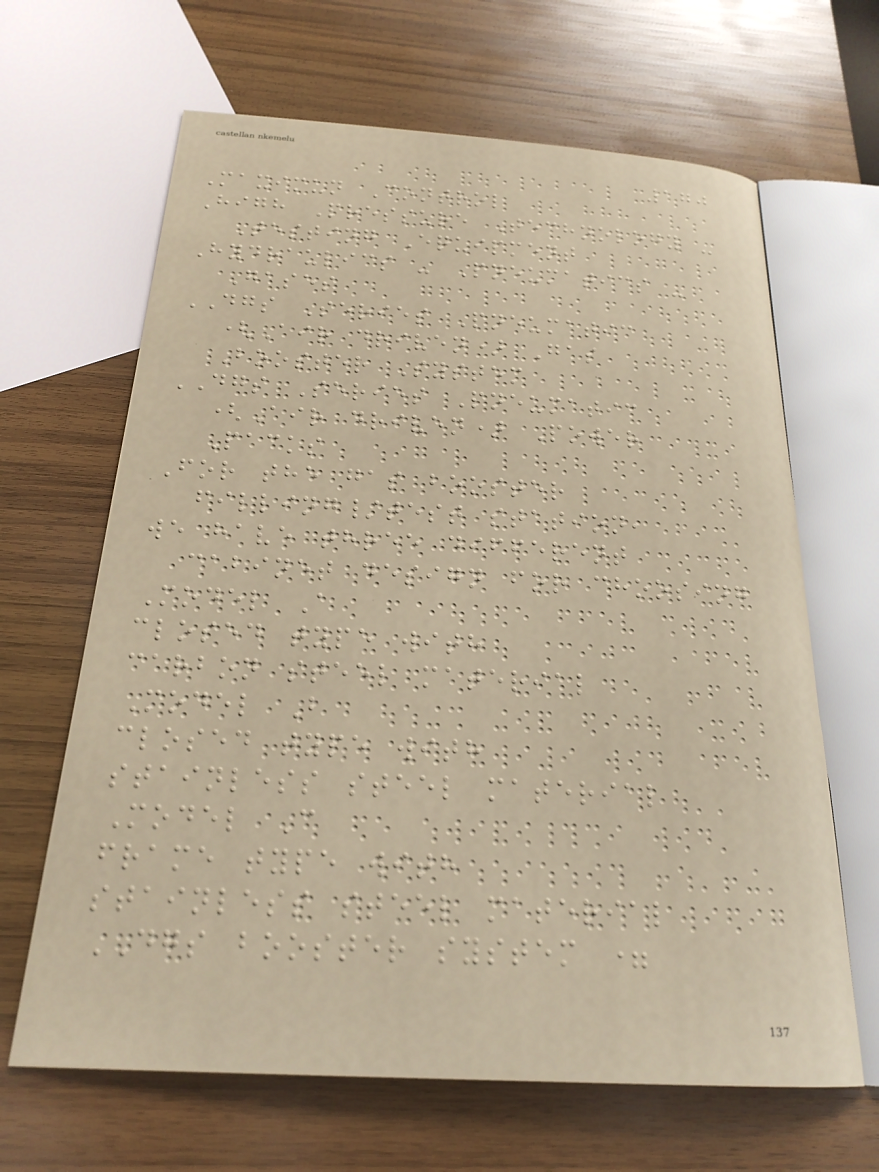170
Maximun Control
High Pressure Technology -
Testing Equipment
Hydraulics - Pneumatics -
Gases
DGS Series Pneumatic
(Air driven) Gas
Booster System
DGS Series Pneumatic
(Air driven) Power
Packs
For the gas booster
filling/test station,
we have three different
cabinet design for choosing
Model A
closed type with
carbon steel material
Model B
closed type with
stainless steel material
Model C
frame type with
stainless steel material
DGS booster system =
